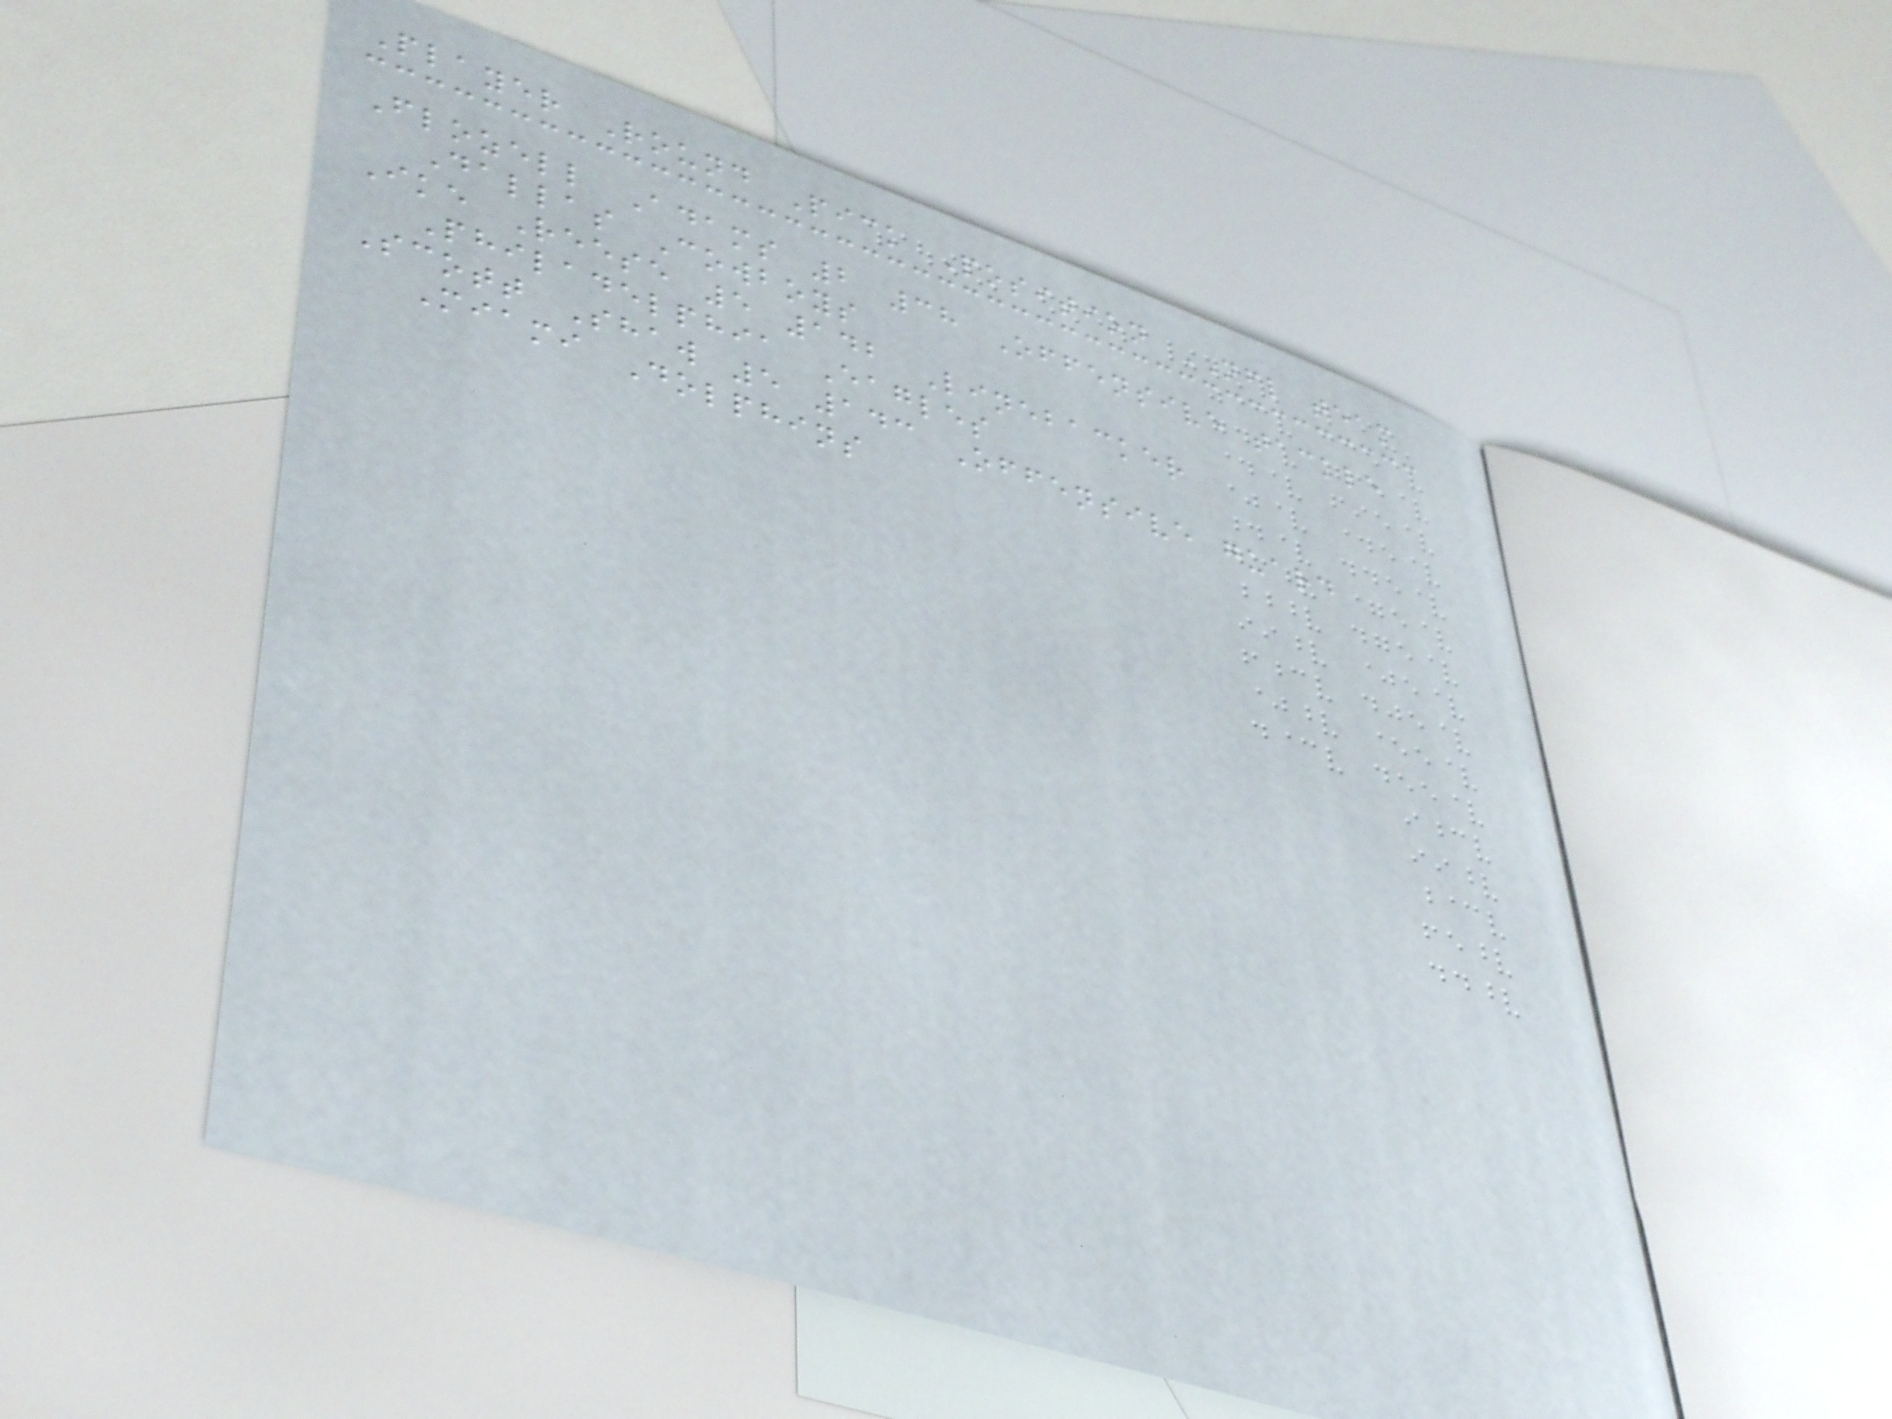Player Round Pick Position NFL team
Flozell Adams 2 38 Offensive tackle
Dallas Cowboys
Ike Reese 5 142 Linebacker
Philadelphia Eagles
Scott Shaw 5 143 Offensive guard
Miami Dolphins
